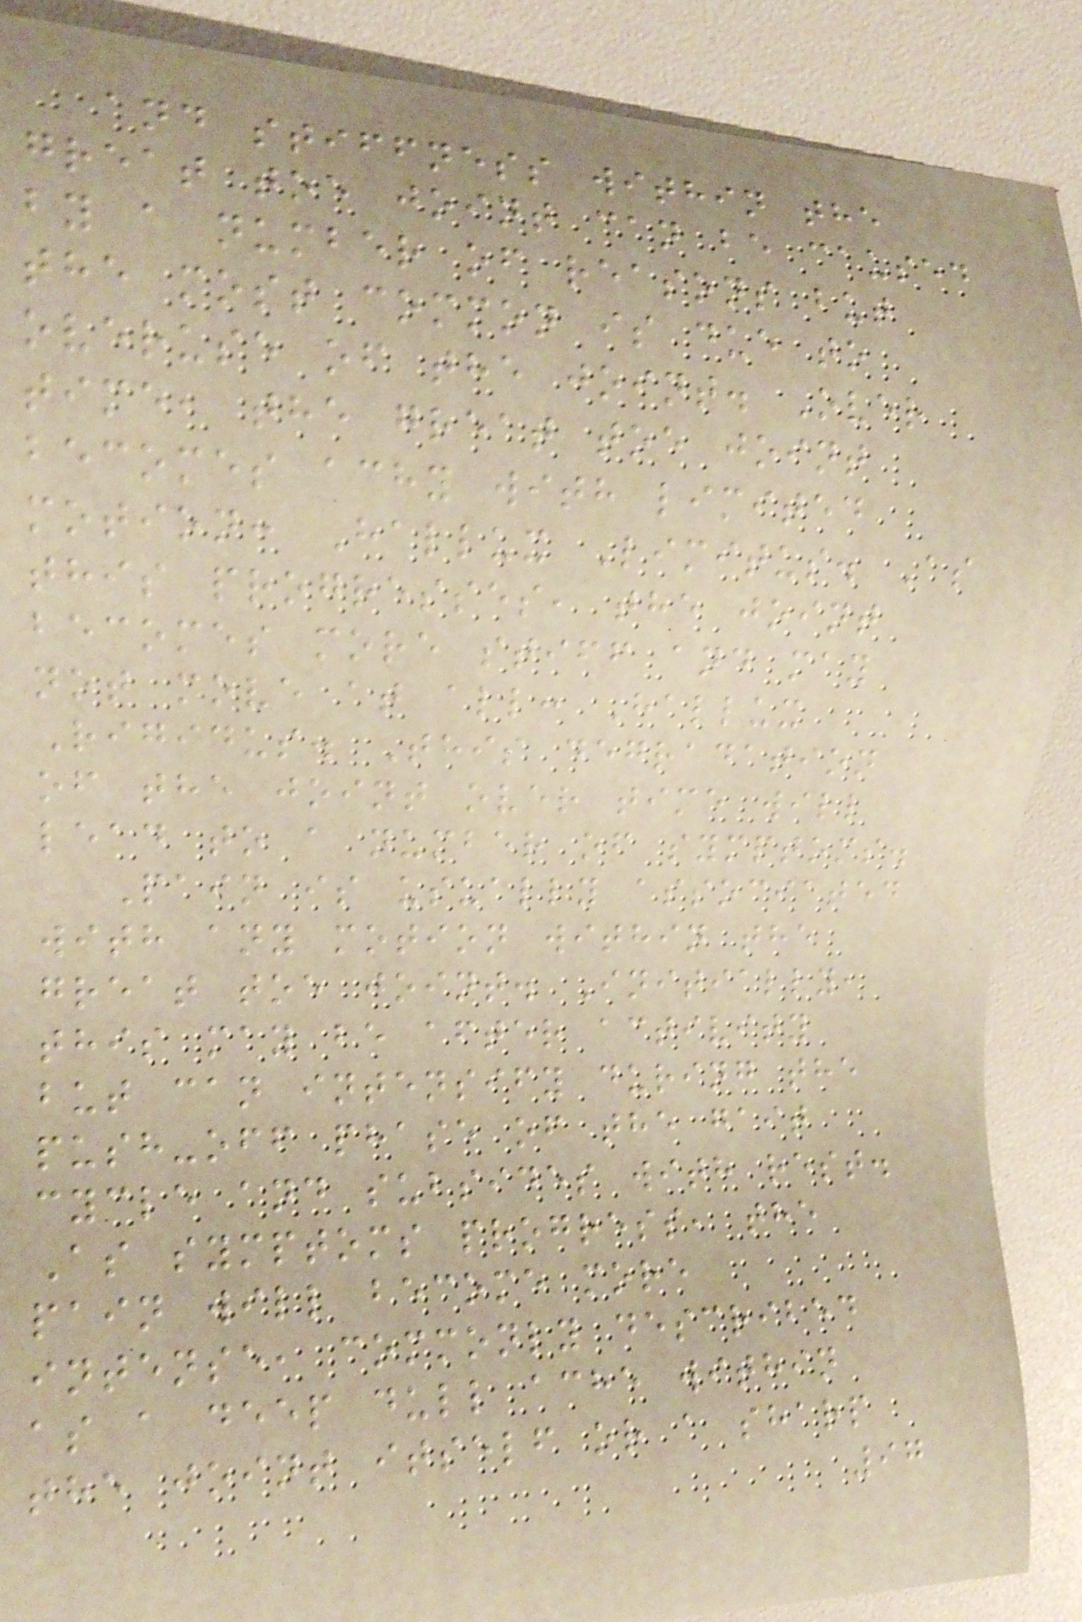and stiffness within the
great toe joint can be caused
by a number of reasons but
the most common is due to
overuse of the joint. Over
time, the great toe joint
becomes achy with limited
motion: Hallux Limitus. As
this progresses, the joint
becomes more stiff and may
not move at all: Hallux
Rigidus. This degradation
of the joint over time will
lead to a number of symptoms.
Pain is usually associated
with any motion within the
great toe joint. Initially,
this may be after activity
but can intensify during the
push-off phase of the gait
cycle and subsides with rest.
As symptoms progress, the
pain will become more
intense, commonly described
as a deep dull ache within
the joint itself or a sharp
97
